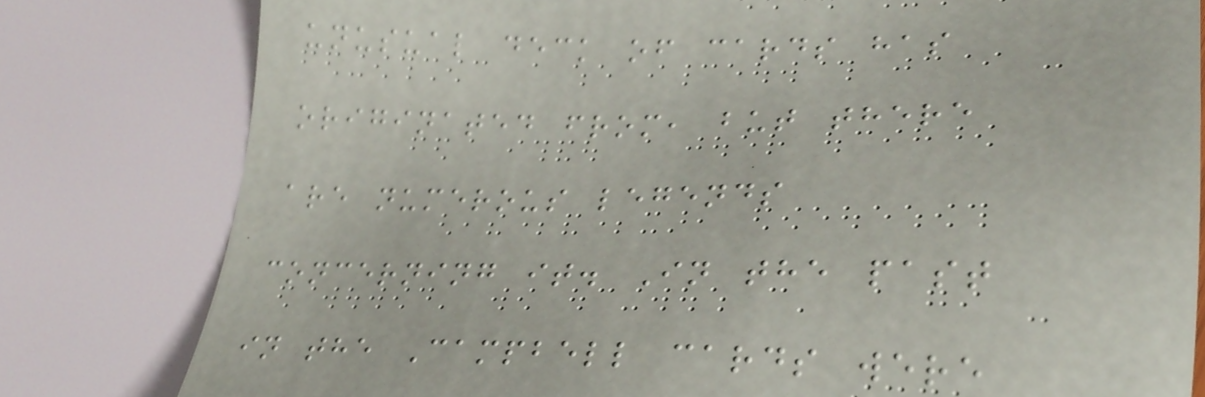unusual deck of cards has
originated from, but there
are numerous legends
concerning it. In the past
in the Campbell cards were
